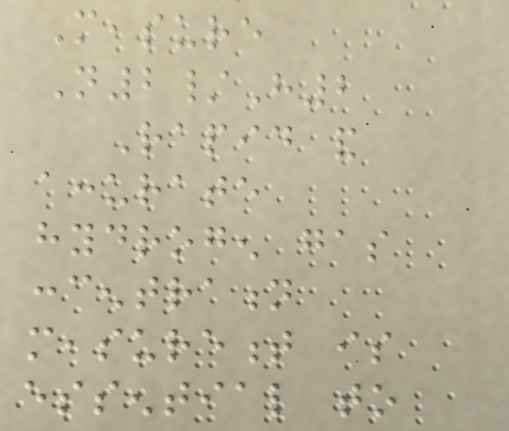Measure
N2/H2
Rapid and
accurate
hydrogen gas
concentration
measurement is
essential to
